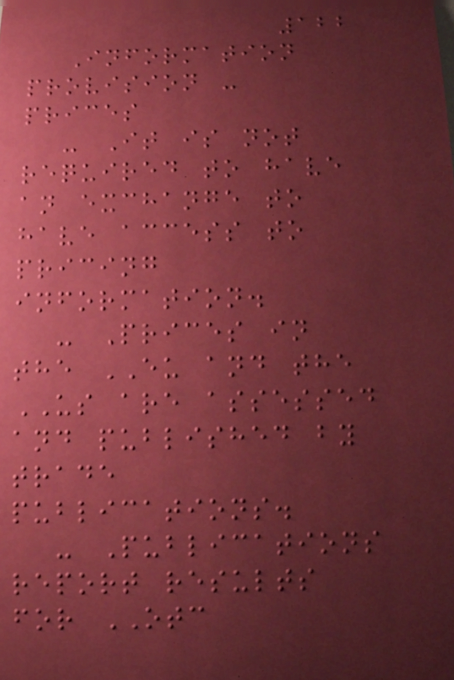122
Information
provision -
prices
- It is not
required to have
an exchange to
have access to
pricing
information.
- Prices in
the EU and the
US are assessed
and published by
trade
publications.
- Publications
report results
for OTC
